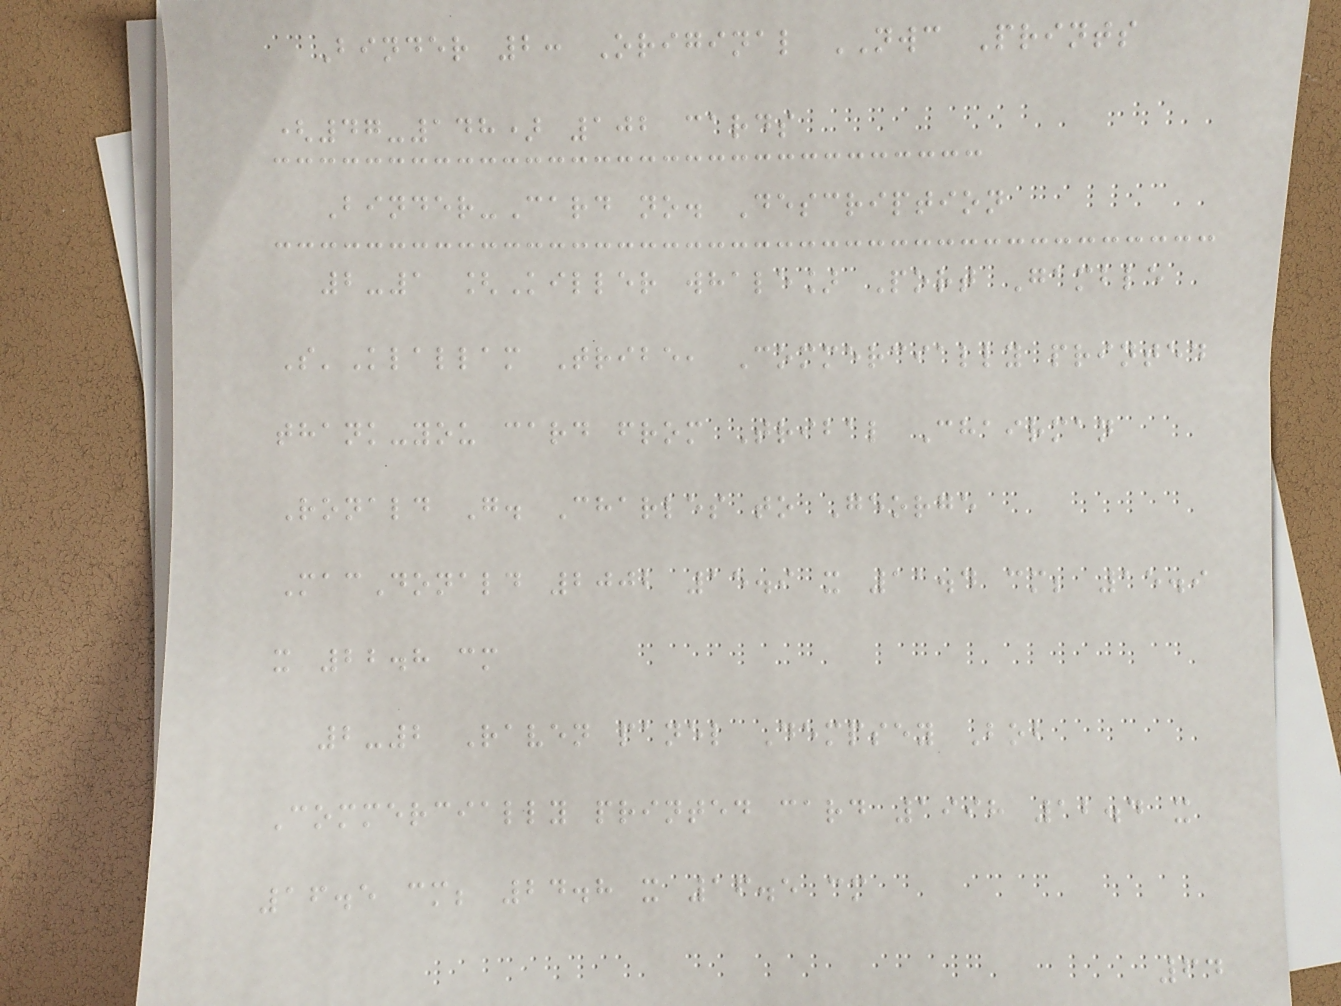Binder 2: Original NWC Prints
(47-148) 102 cards
Binder-Card no. Description
2-1 [Killer whale] Port Gamble
S'Klallam Tribe, Commercially printed
thank-you card from Tribal Chairman
Ronald G. Charles to George
MacDonald 2002 15.9 x 11.4 cm; 15.9
x 22.8 cm
2-2 Raven panel Dempsey Bob
Commercially printed card 1998 12.4 x
16.5 cm; 24.8 x 16.5 cm
64
